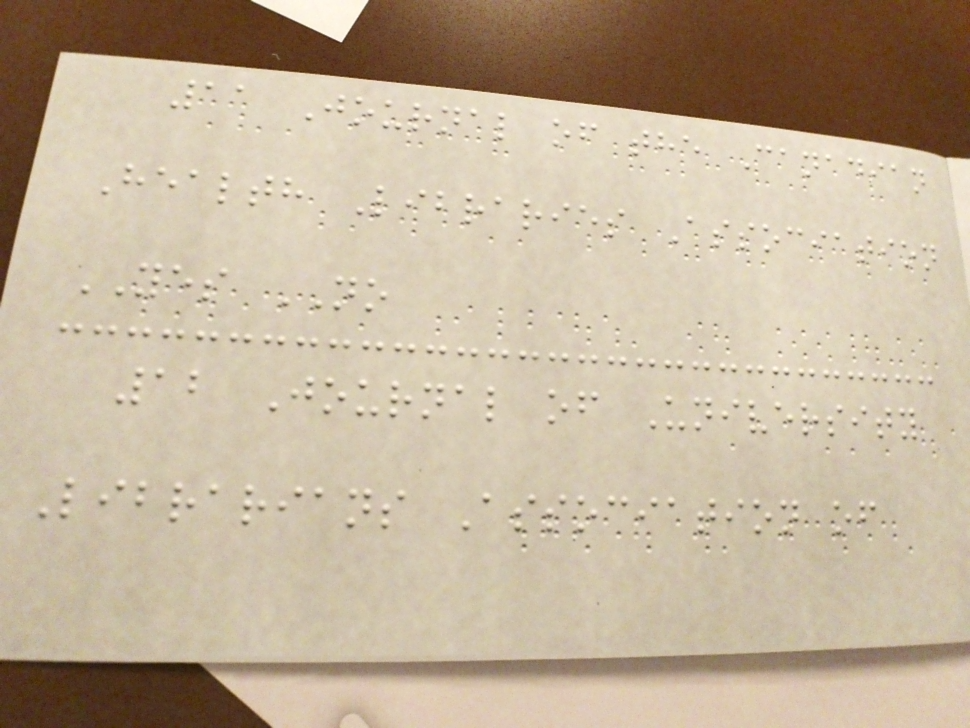11 Journal of the Canadian
Health Libraries Association
YES NO
12 Journal of University
Librarians Association of
